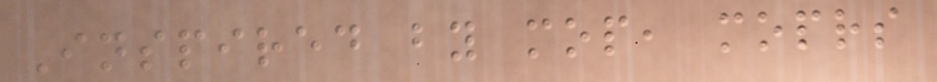Inspired by mop, moprs
